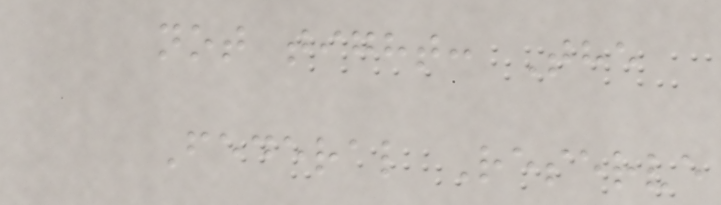not tight: The
Federal Reserve
